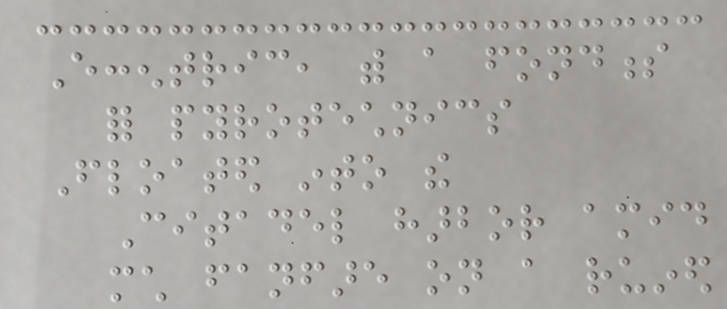Eccentric, with a fondness
for pyrotechnics
Floated into the
Citadel harbor amid
much fanfare on a ruined
